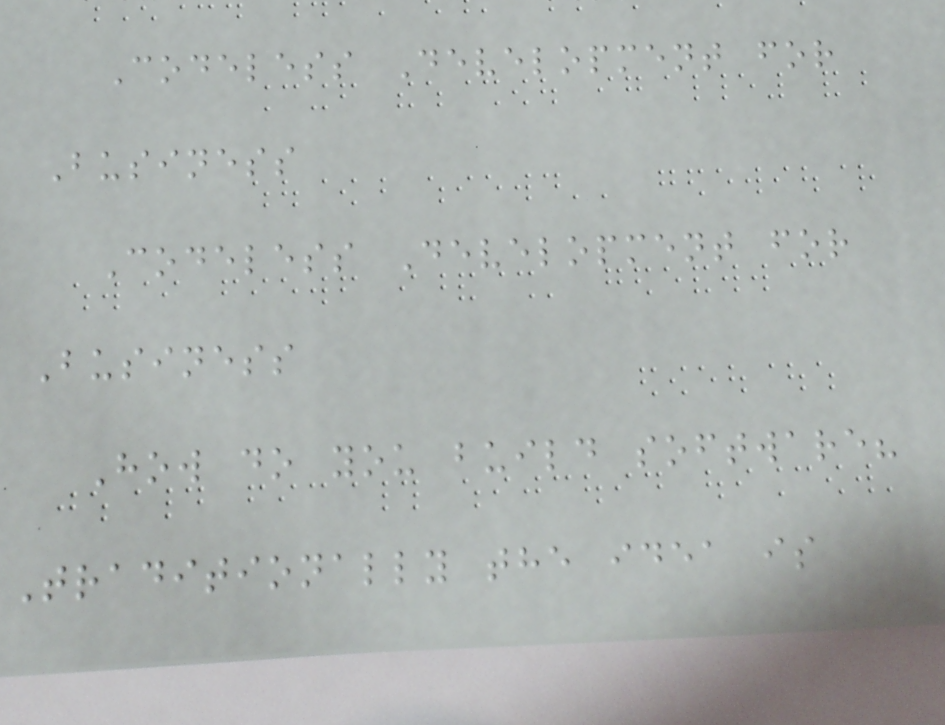Codeless Development for
Business
Codeless Development for
Business
How do you build software?
Traditionally the idea is
